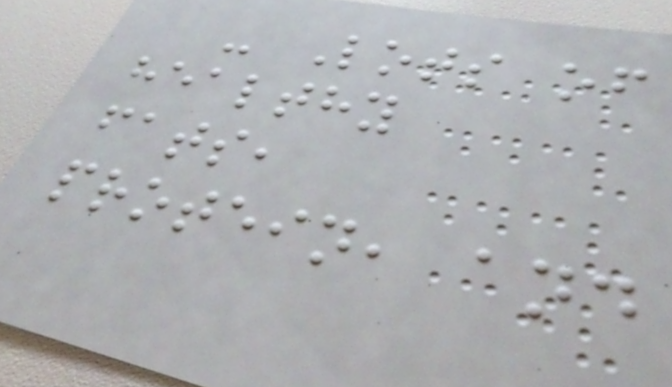- Lots of
healthy
fats,
protein, and
